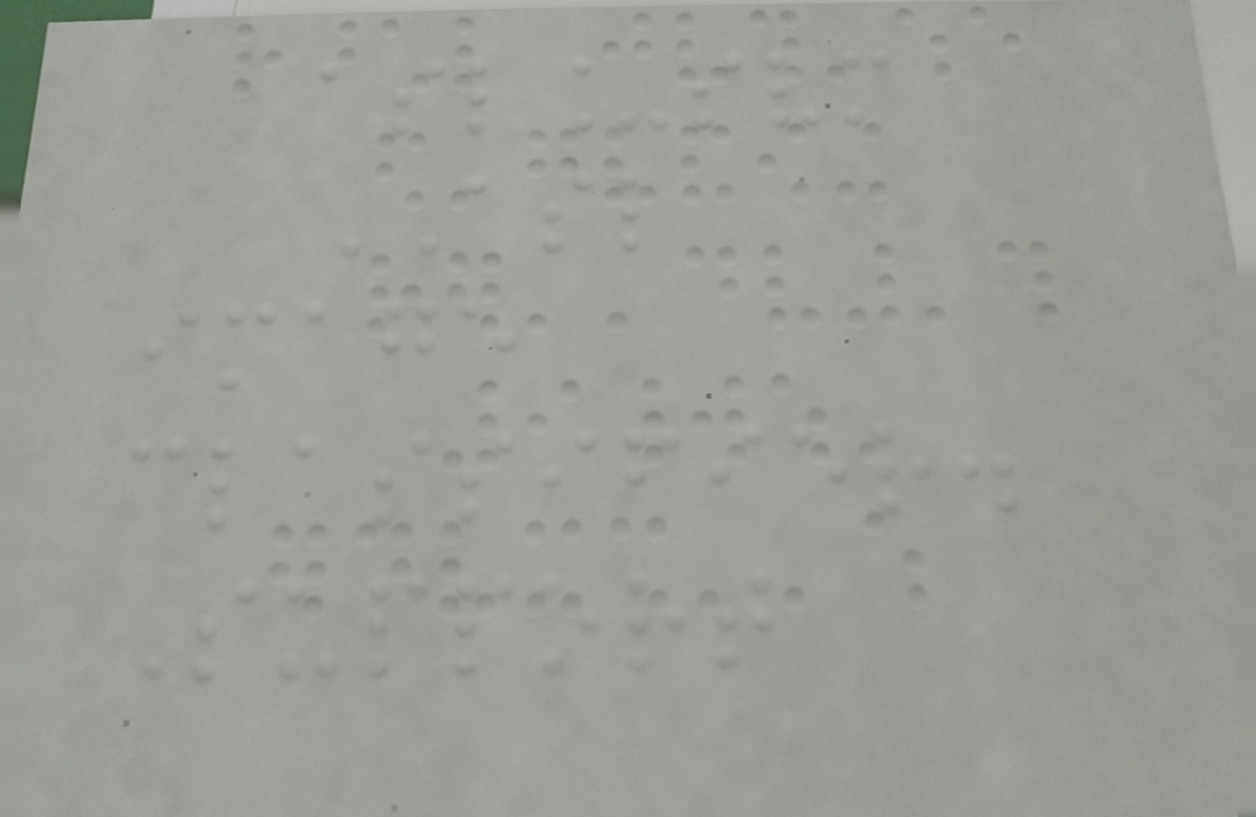asl_svm
ASL
image
classifier.
Support
